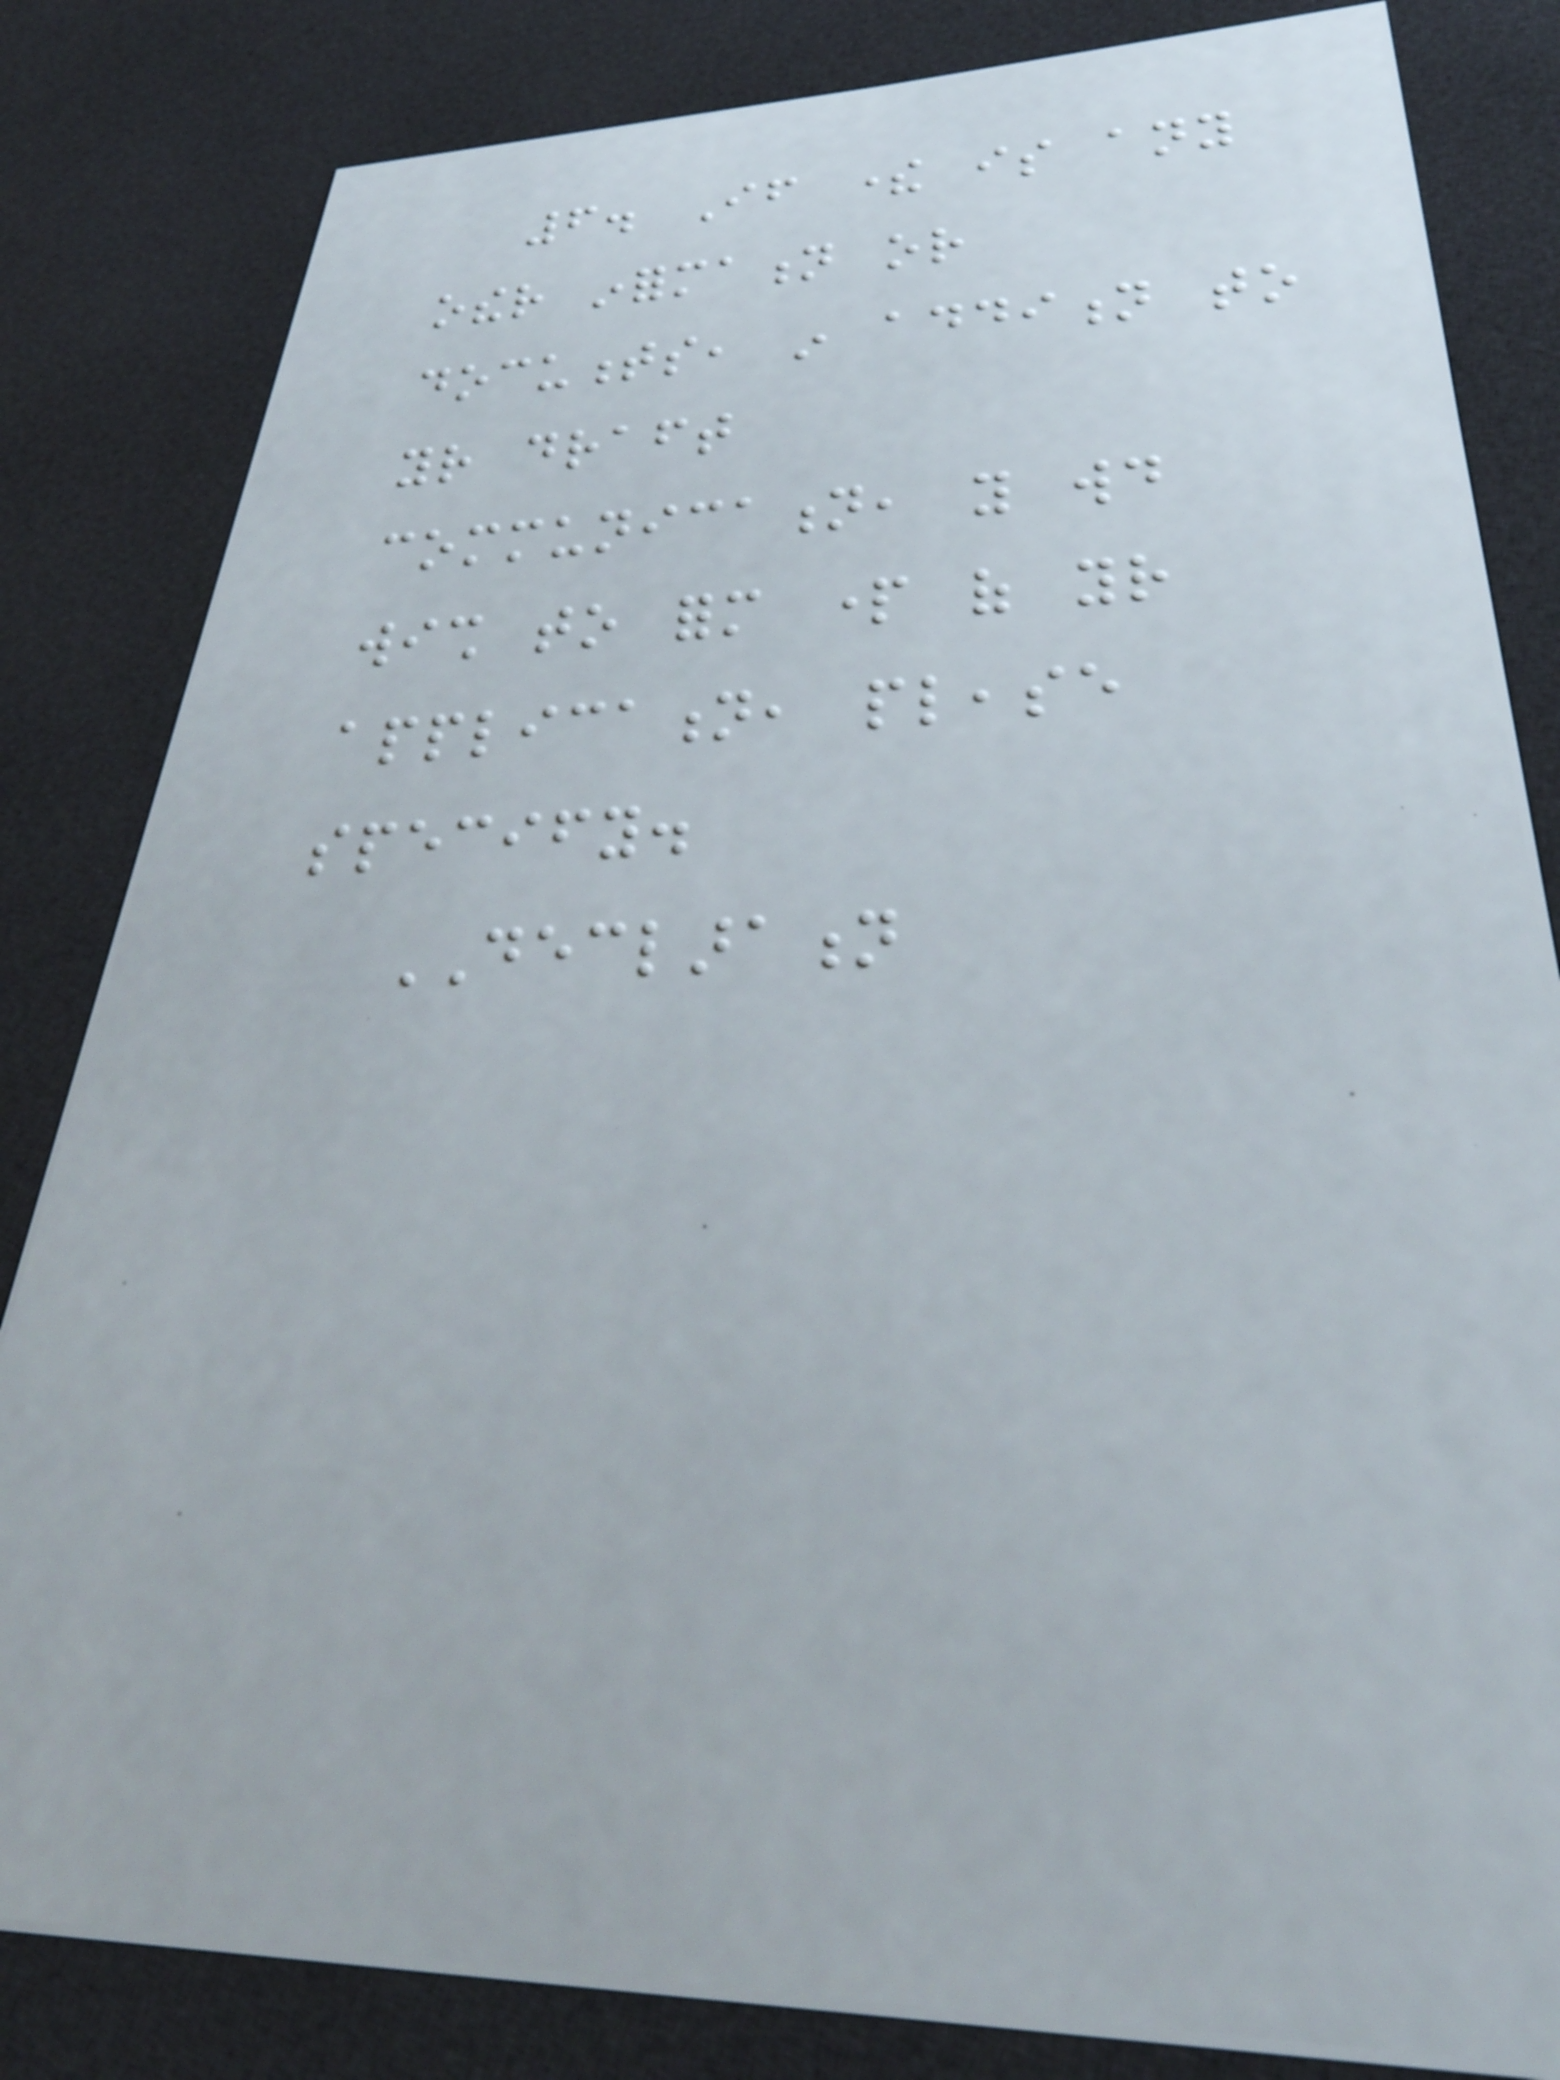6. If there is any
other information or
documents, in addition to
your draft
communication, you would
wish to form part of your
application, please
specify.
DECLARATION
